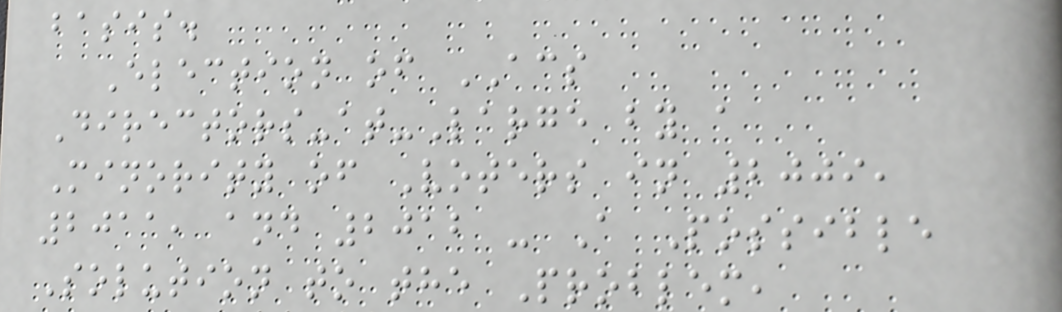basis.
Election of ACS
Directors-at-Large by a
Minority of Voters in 2009,
2011, and 2012 - A Possible
Solution to the Problem,
